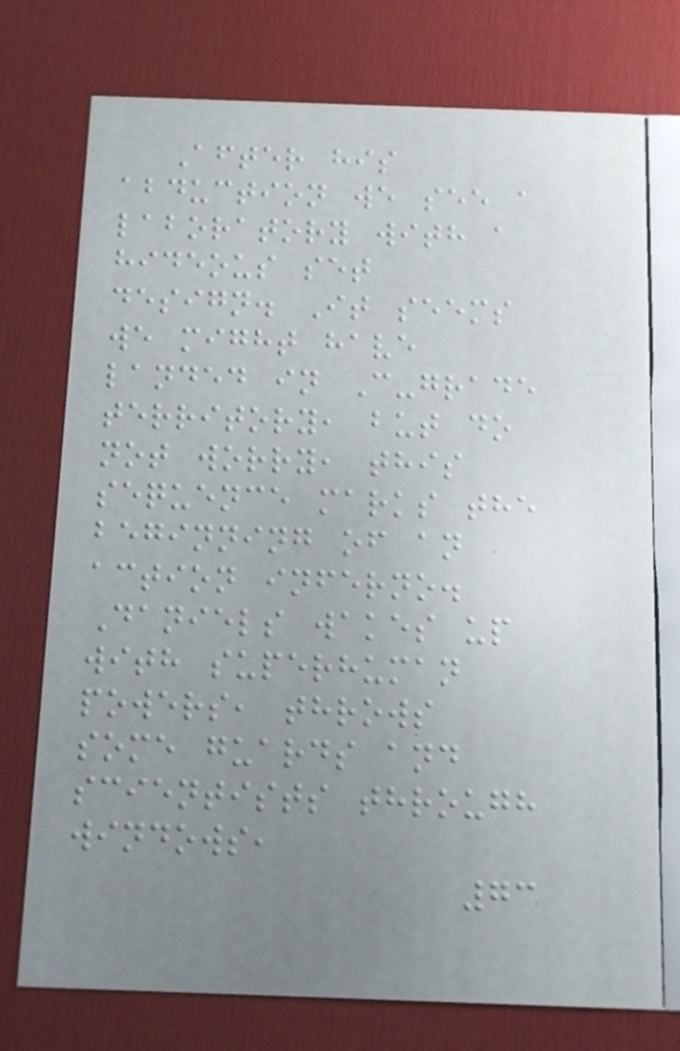After his
abduction we see a
laboratory with a
hideous set
design. It seems
we might have
landed in C-grade
territory, but do
not worry, this
sequence marks the
beginning of an
action inferno.
Daniels wakes up
with superhuman
powers, throws
some guards and
scientists through
windows,
73
